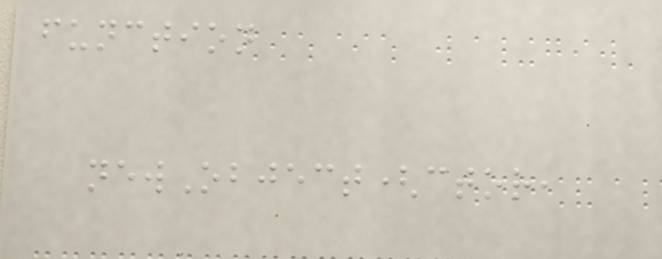function
newObject(ctor,
